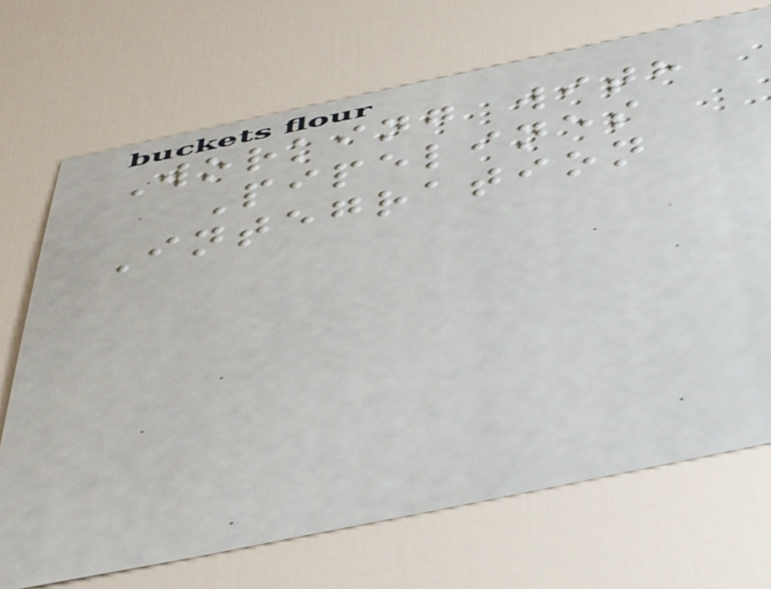Working with
Pipelines
Integration
